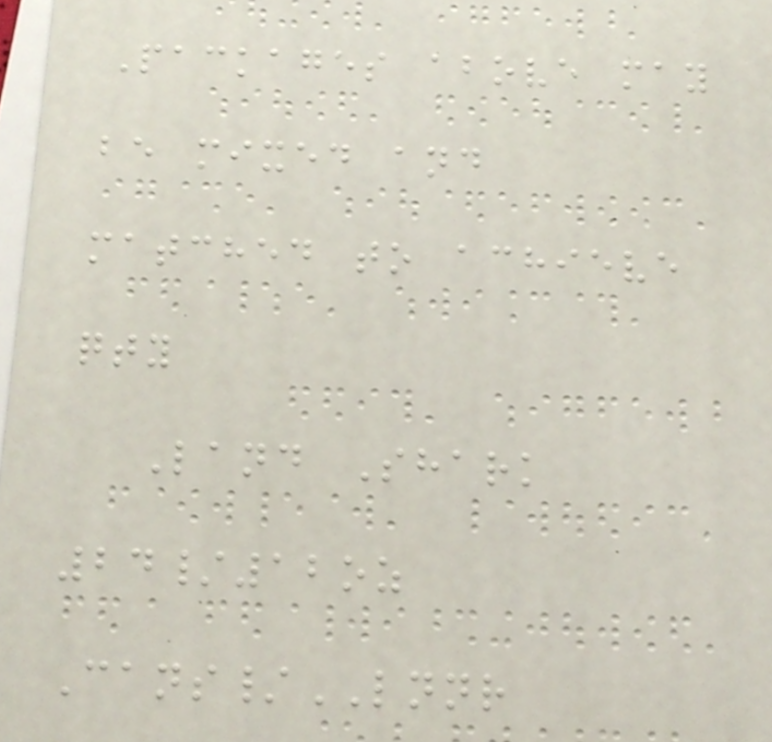Packages above may
be mixed and
matched to achieve
qty
Land Shark
24/12oz
Cans/LNNR
